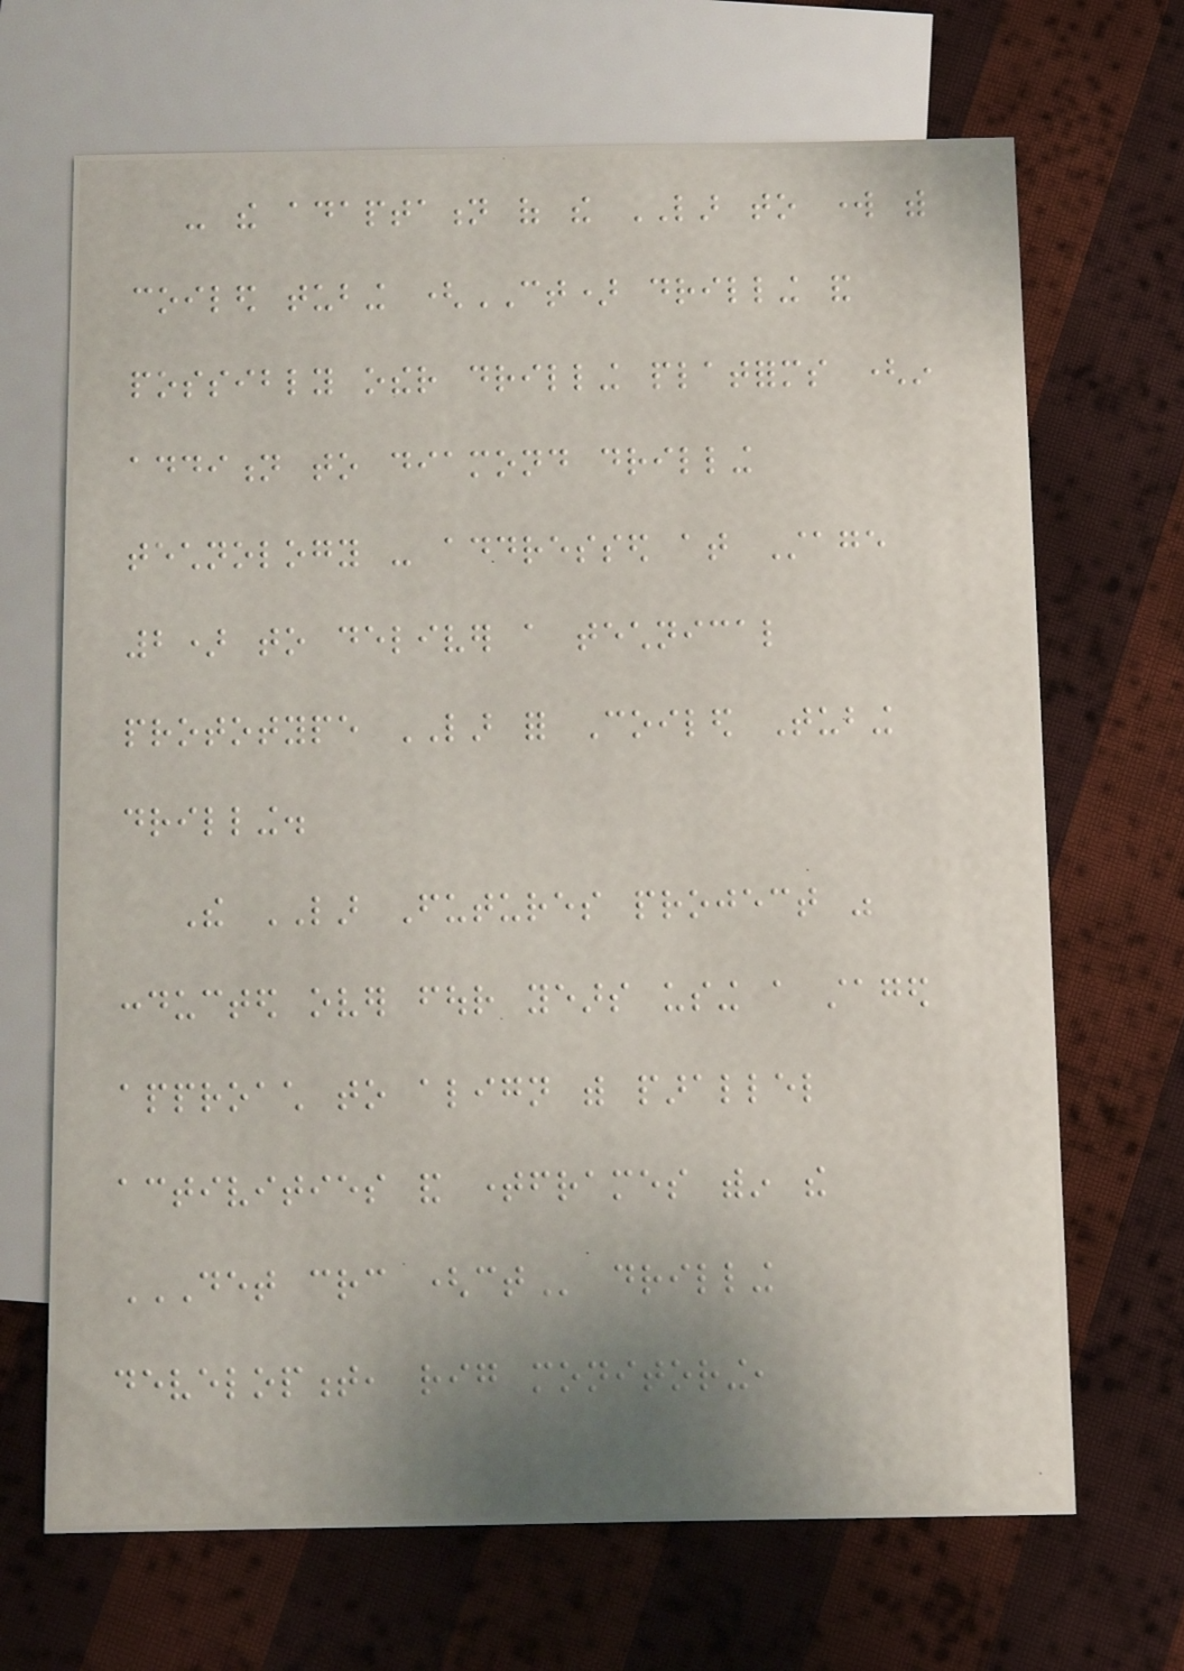- the adaptation of the LAR to work with
coiled tubing (CT) drilling and
possibly other drilling platforms (in
addition to diamond drilling
technology - addressed at Stage
2) to deliver a technical
prototype LAR for Coiled Tubing
drilling.
The LAR Futures project was
conducted over four years using a staged
approach to align with parallel
activities and timeframes within the
DET CRC (CT drilling
development, rig monitoring,
